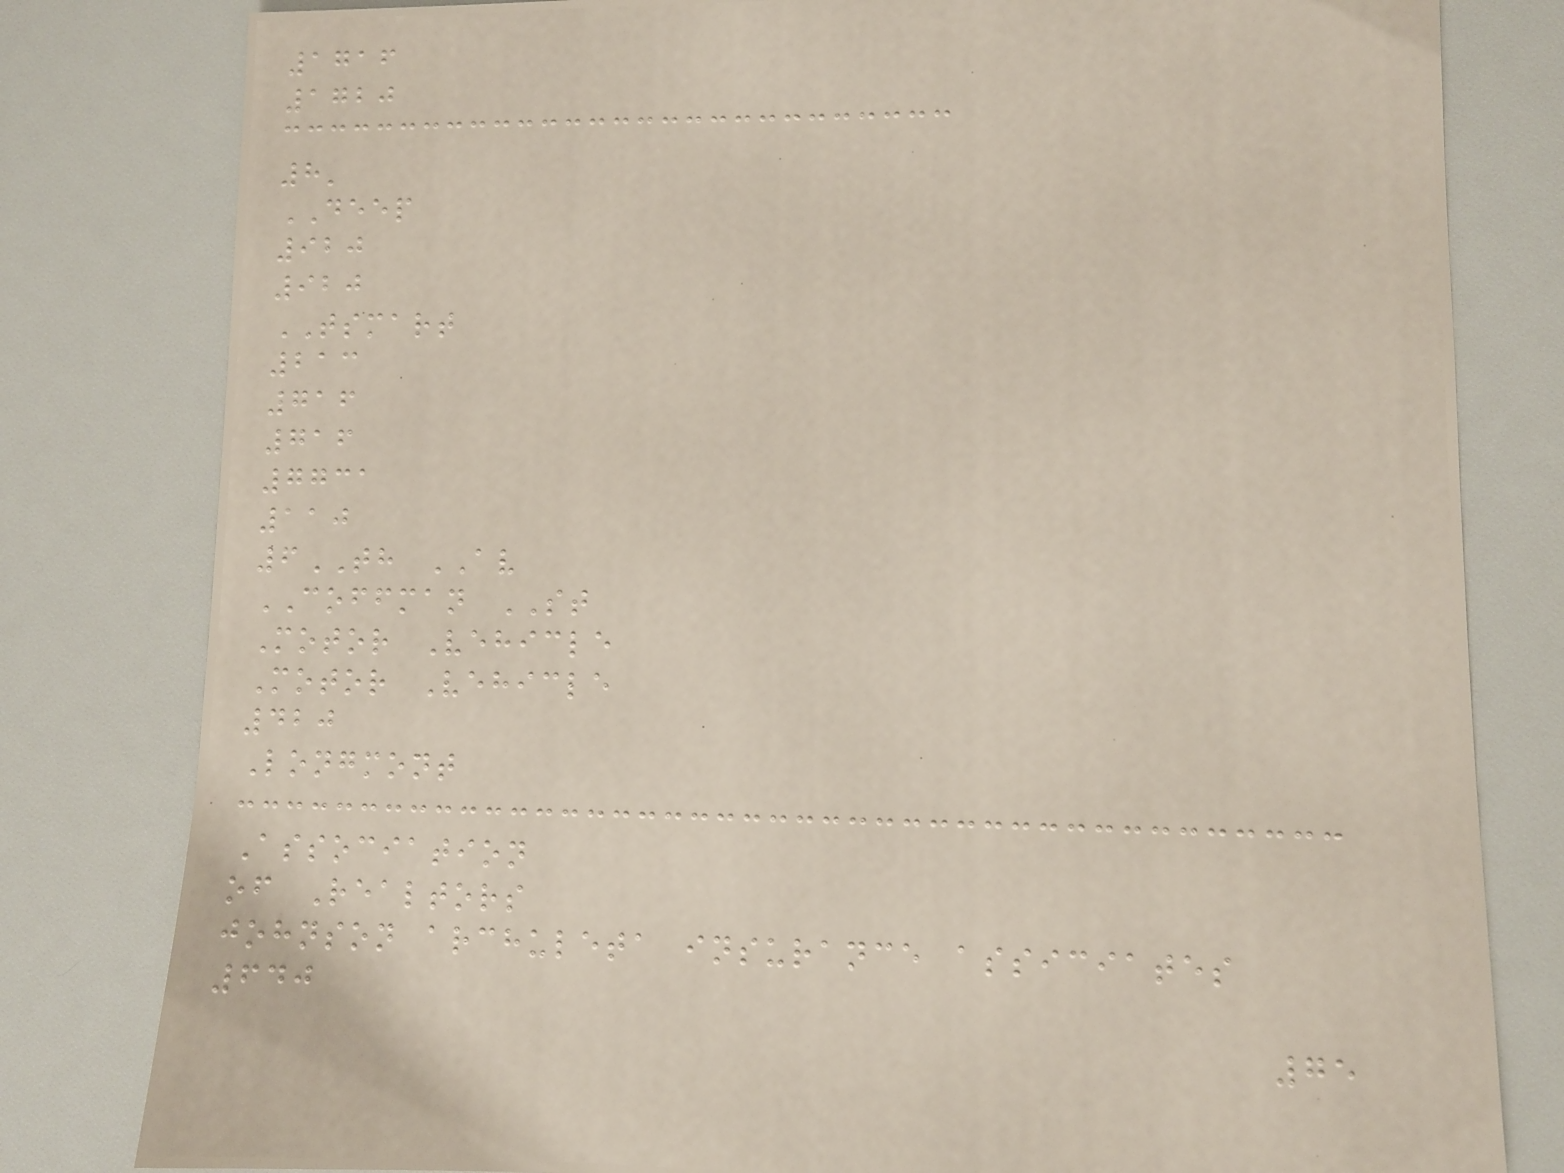1716
1720
8'
DEEP
920
920
TSMART
213
716
716
7731
110
6TH AV
COFFMAN ST
Motor Vehicle
Motor Vehicle
420
Longmont
Association
of Realtors
johnson archuleta insurance assiciates
640
75
